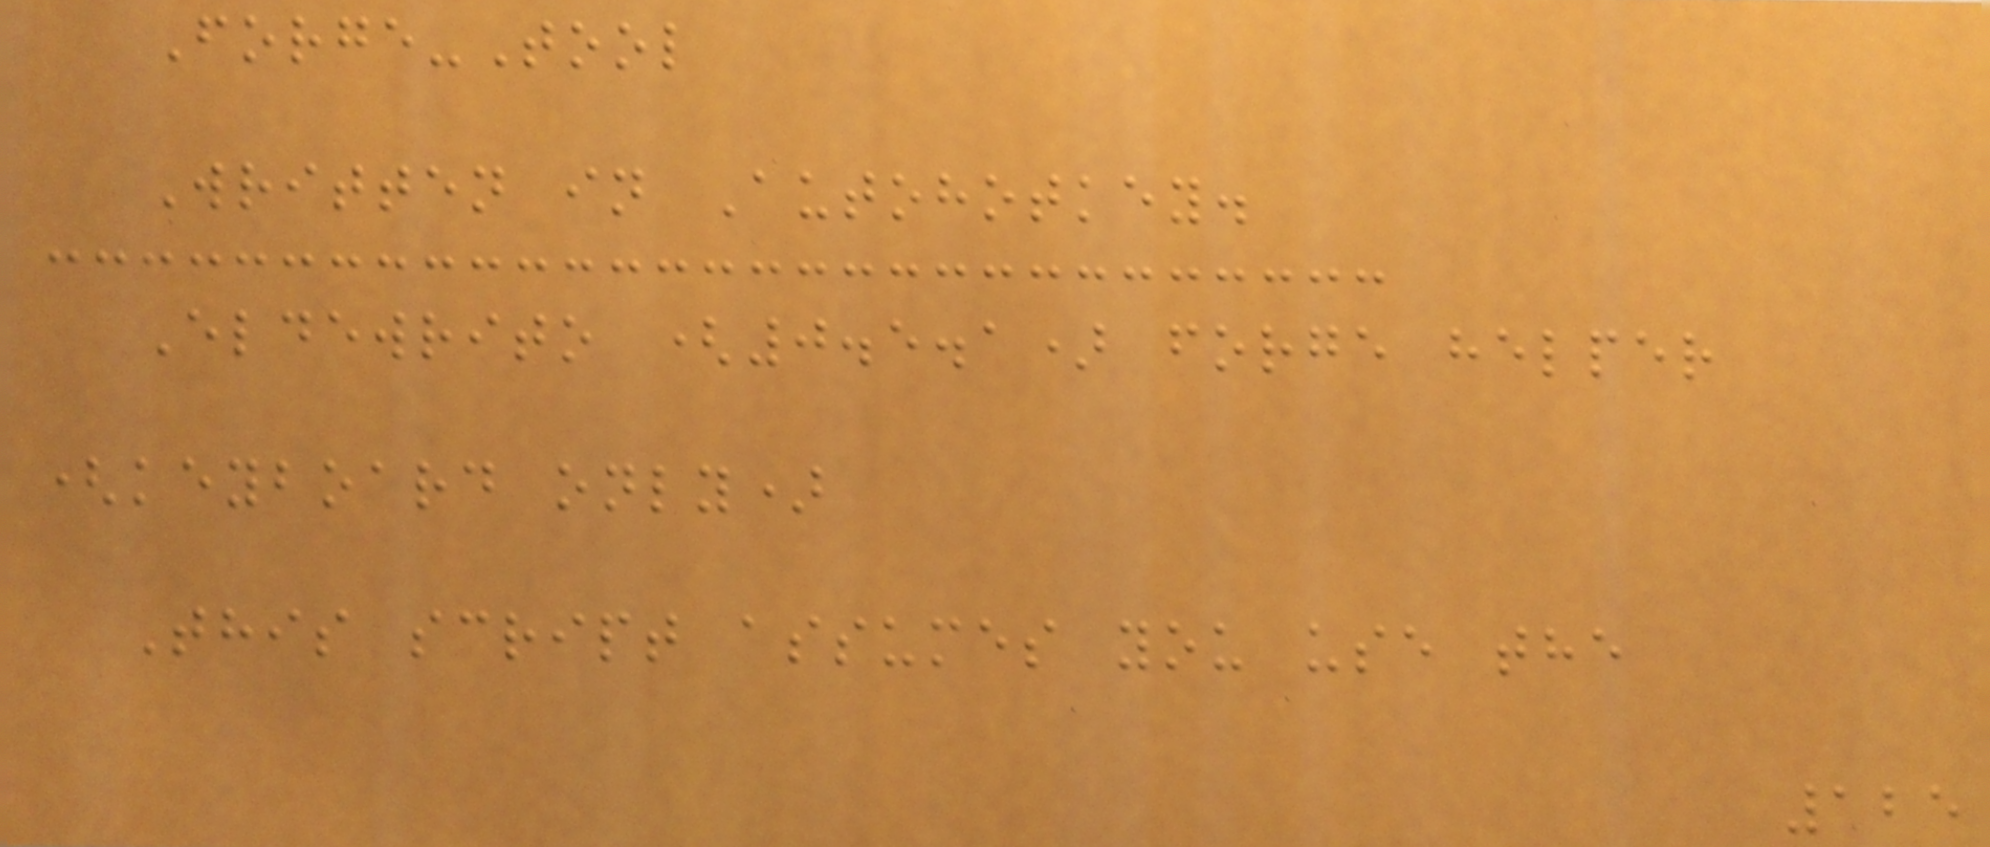Forge-Tool
Written in Autohotkey.
Eldewrito (0.5.1) forge helper
(keyboard only)
This script assumes you use the
125
